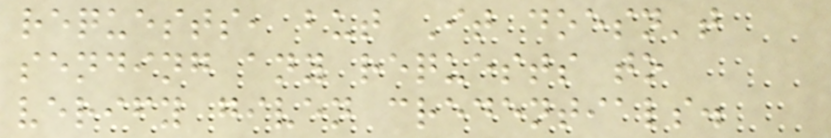requests, but It doesn't
sending any requests to
verify given credentials.
